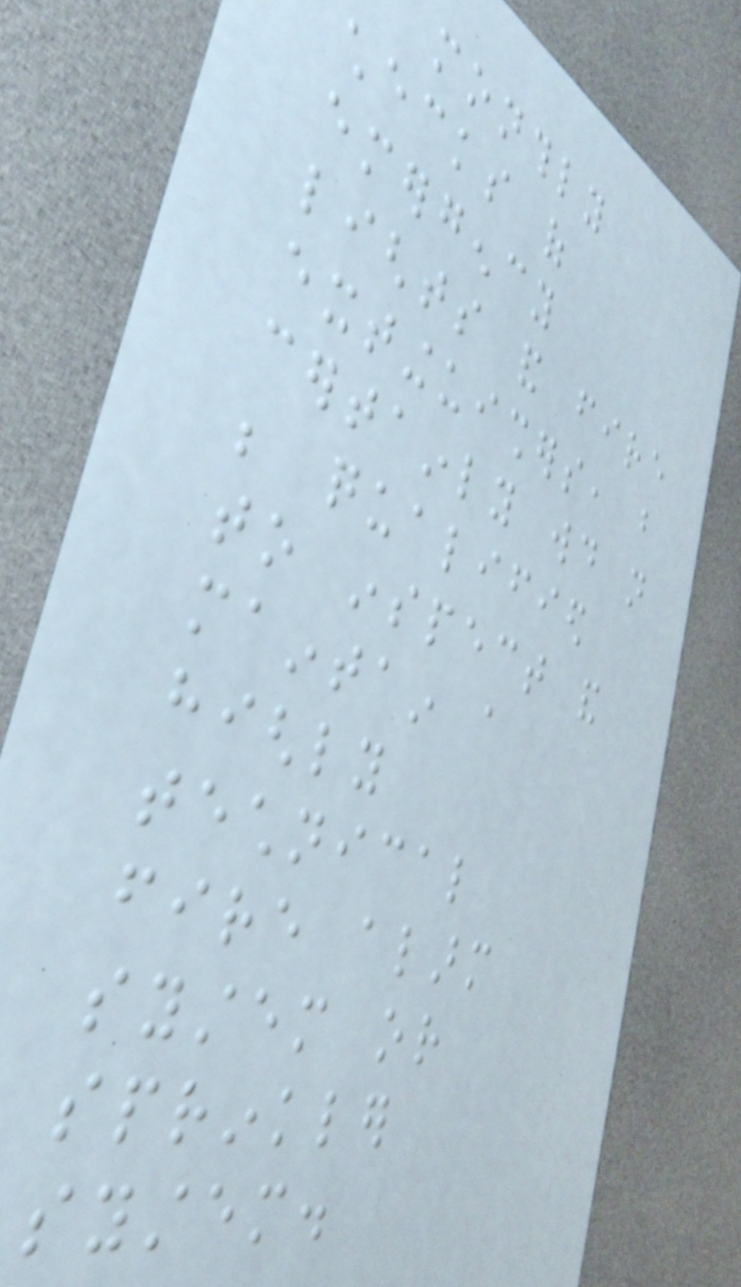monthly
checks of
emergency
lights and fire
extinguishers, but
certainly would not
be qualified
to inspect and
maintain a
highly
technical
fire alarm
system or
sprinkler
system.
